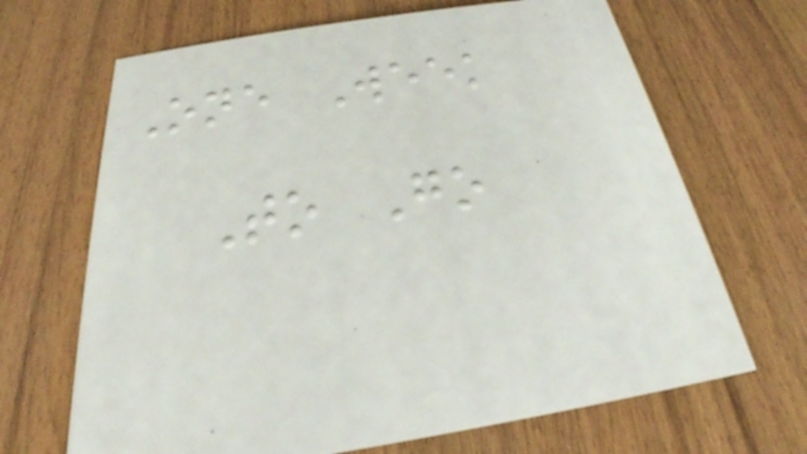One Week
To Go
